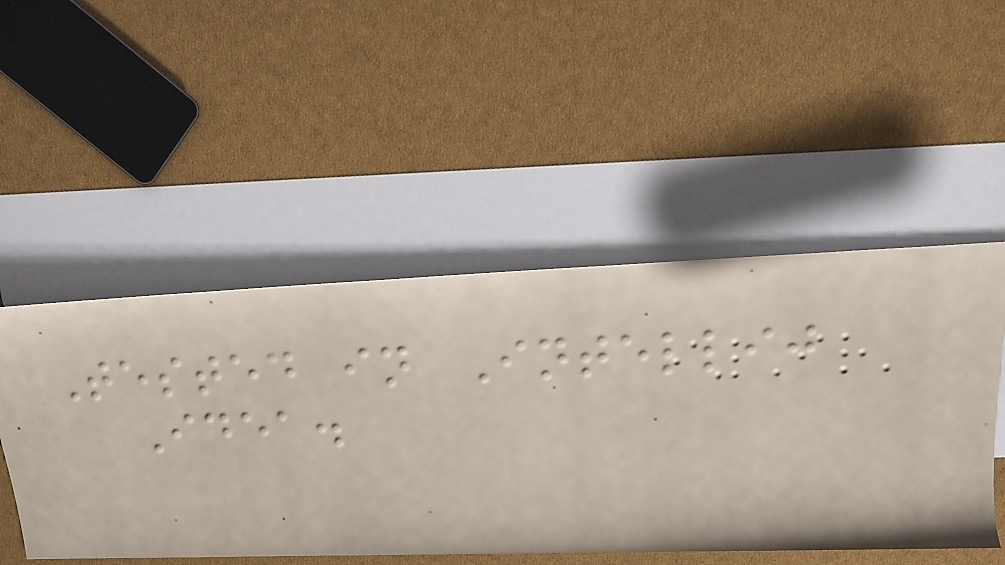Tested in Intellij
Idea.
